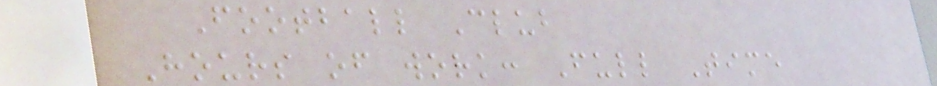Football Club
Hours of work: Full Time
